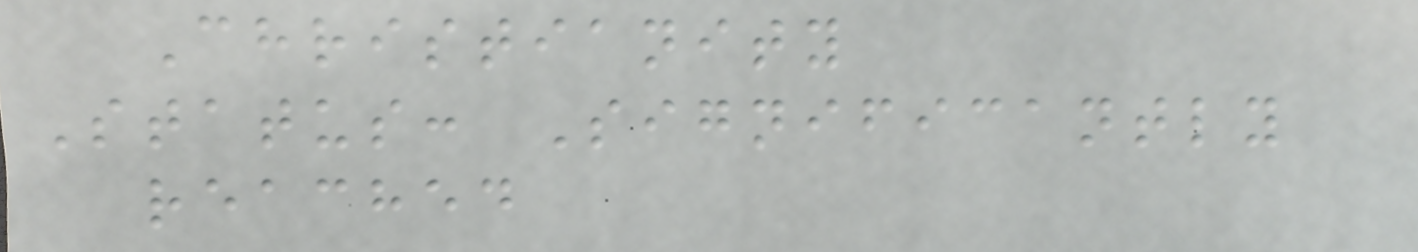Christianity
Status: Significantly
reached
